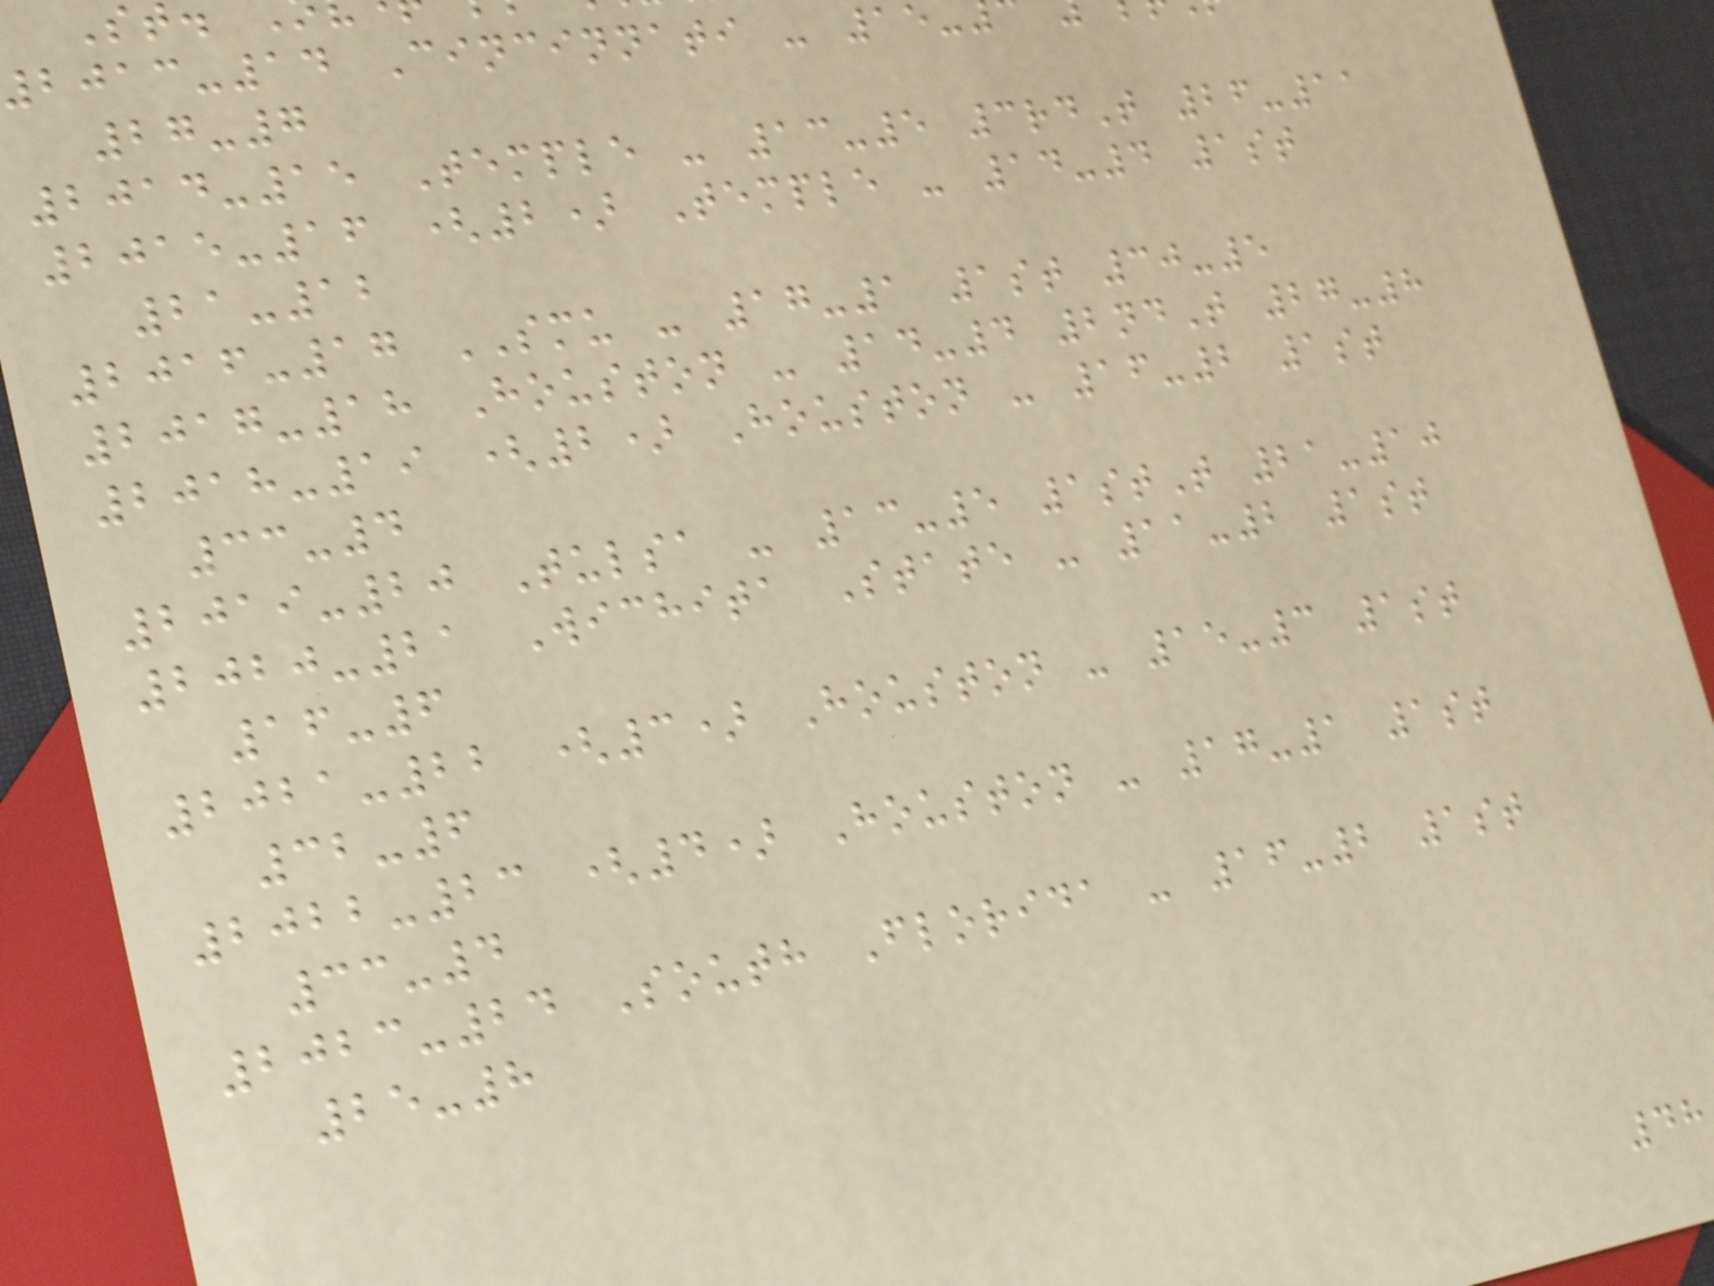-14 Cincinnati - 15-
27-7
2014-15 Temple - 13-5 3rdT 26-11
2015-16 (2) Temple - 14-4 1st
21-12
2016-17 SMU - 17-1 1st 30-5
2017-18 Houston - 14-4 2ndT 27-8
2018-19 (2) Houston - 16-2 1st
33-4
2019-20 Tulsa - 13-5 1stT 21-10
2020-21 Wichita State - 11-2 1st
16-6
2021-22 (3) Houston - 15-3 1st
32-6
2022-23 (4) Houston - 17-1 1st
33-4
2023-24 South Florida - 16-2 1st
25-8
48
